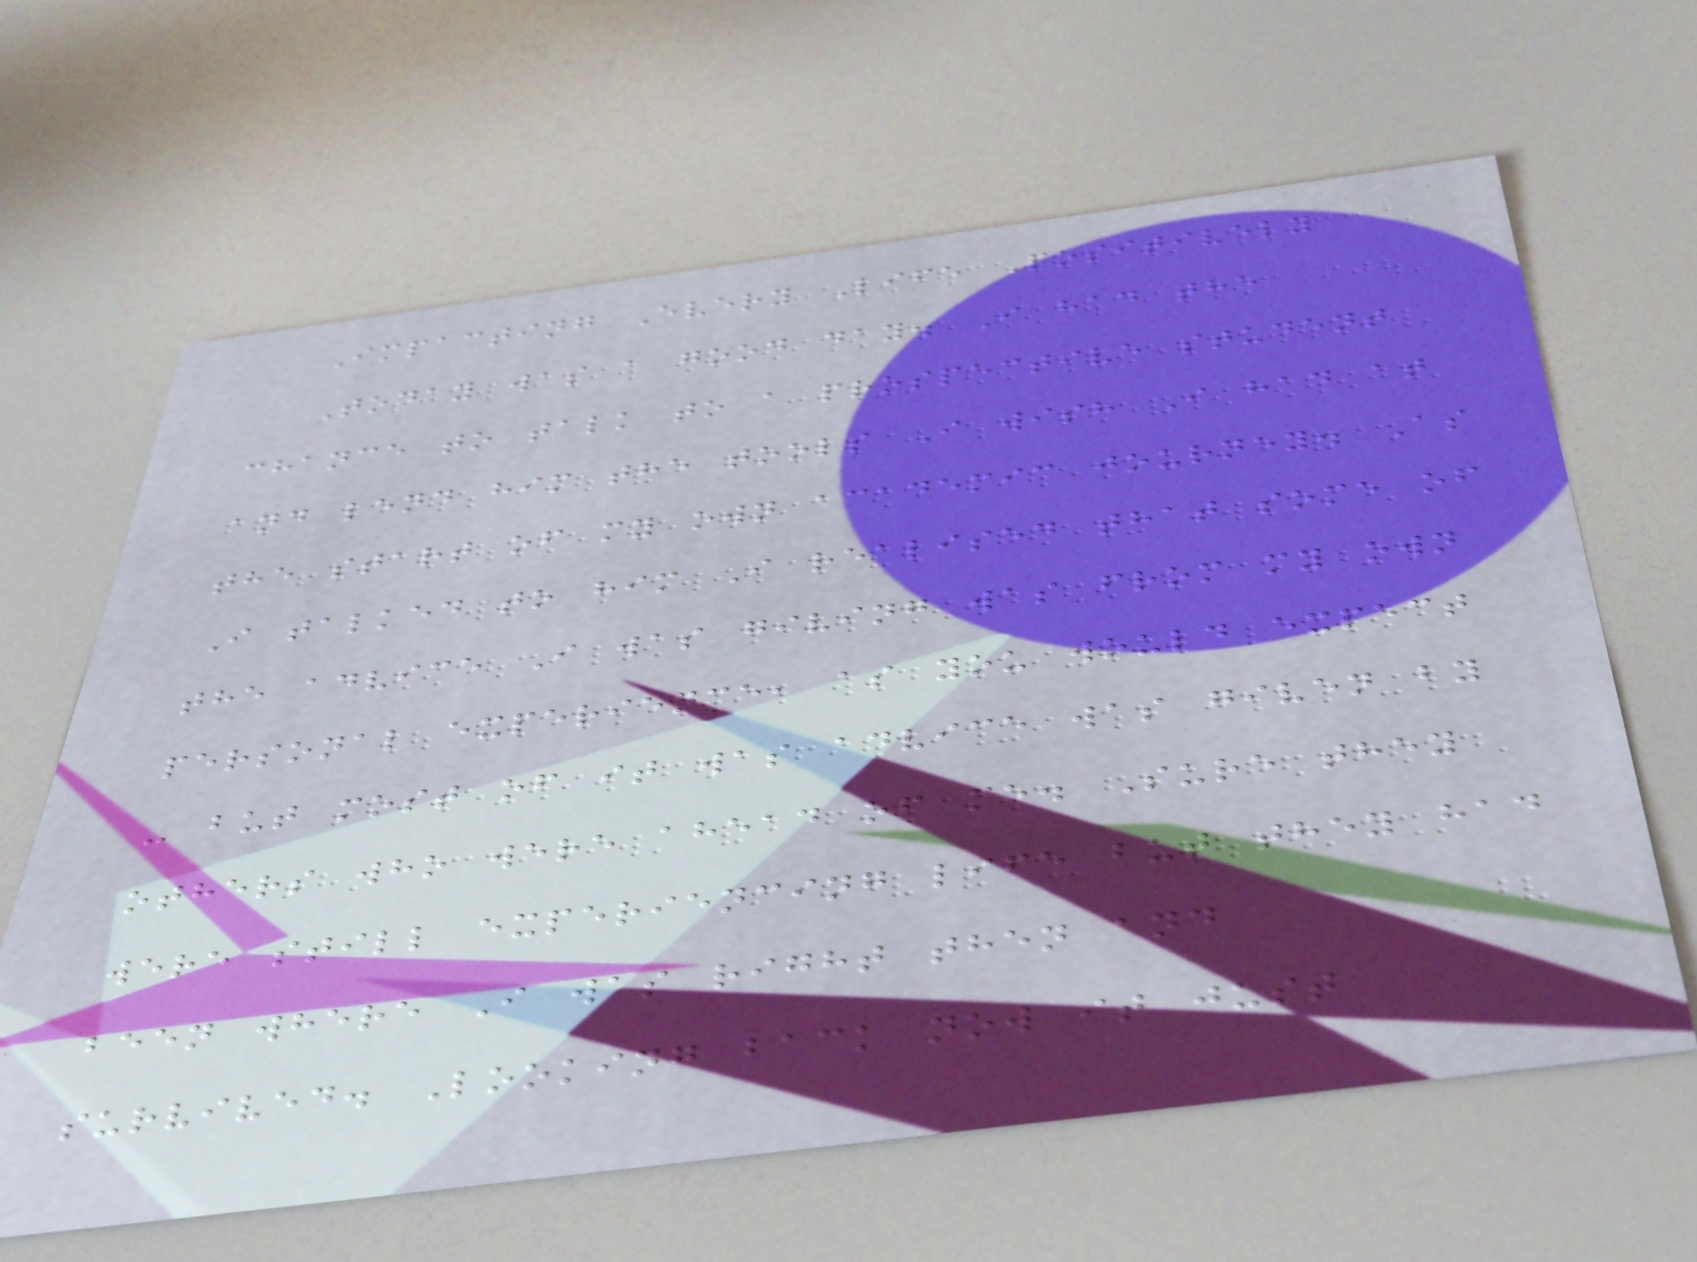Impacting Every Life Positively
Today was a good day. I had the
chance to talk to a prospective student
and lend him the tools I wish I had at
the start of my own academic journey. As
I talked to him I realised that some of
the advice I was giving was from my own
personal experience, as you would expect
- but most of it was advice was given by
others who were ahead of me. Sure they
were still experiencing life but they had
been where I was right then and
survived. Looking back now it just
